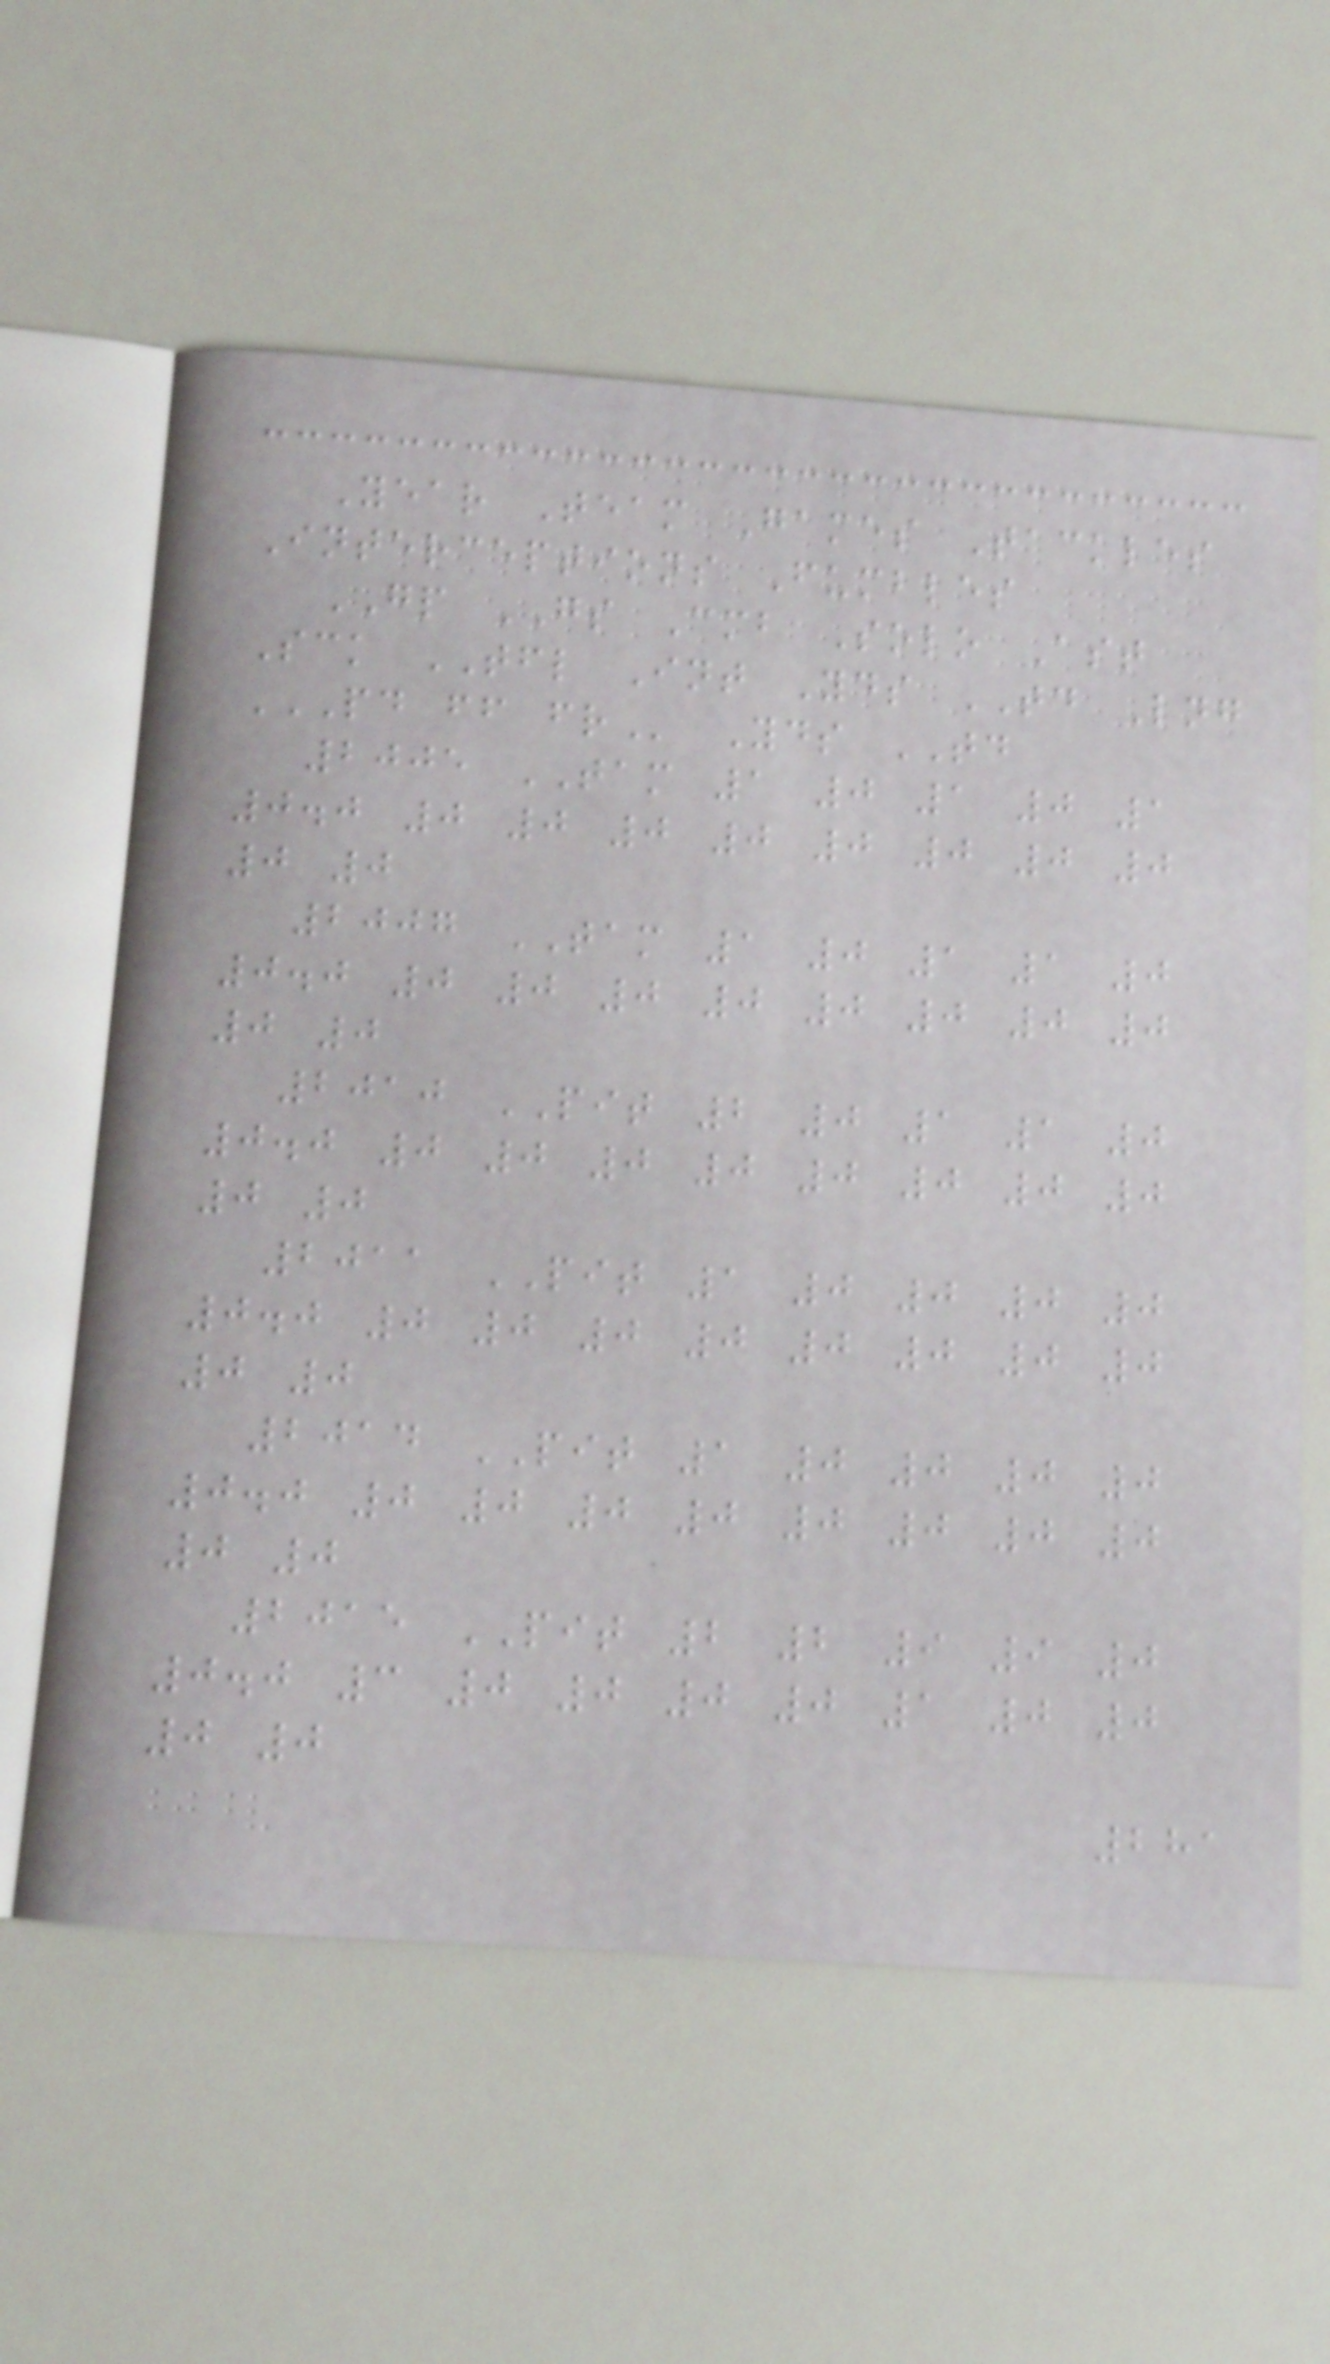Year Team Games Tackles
Interceptions Fumbles
GP GS Cmb Solo Ast
Sck TFL Int Yds TD Lng
PD FF FR Yds TD
2005 TAM 1 0 1 0 1
0.0 0 0 0 0 0 0 0 0
0 0
2007 TAM 1 0 1 1 0
0.0 0 0 0 0 0 0 0 0
0 0
2010 PIT 2 0 1 1 0
0.0 0 0 0 0 0 0 0 0
0 0
2011 PIT 1 0 0 0 0
0.0 0 0 0 0 0 0 0 0
0 0
2014 PIT 1 0 0 0 0
0.0 0 0 0 0 0 0 0 0
0 0
2015 PIT 2 2 9 9 0
0.0 3 0 0 0 0 1 0 0
0 0
281
